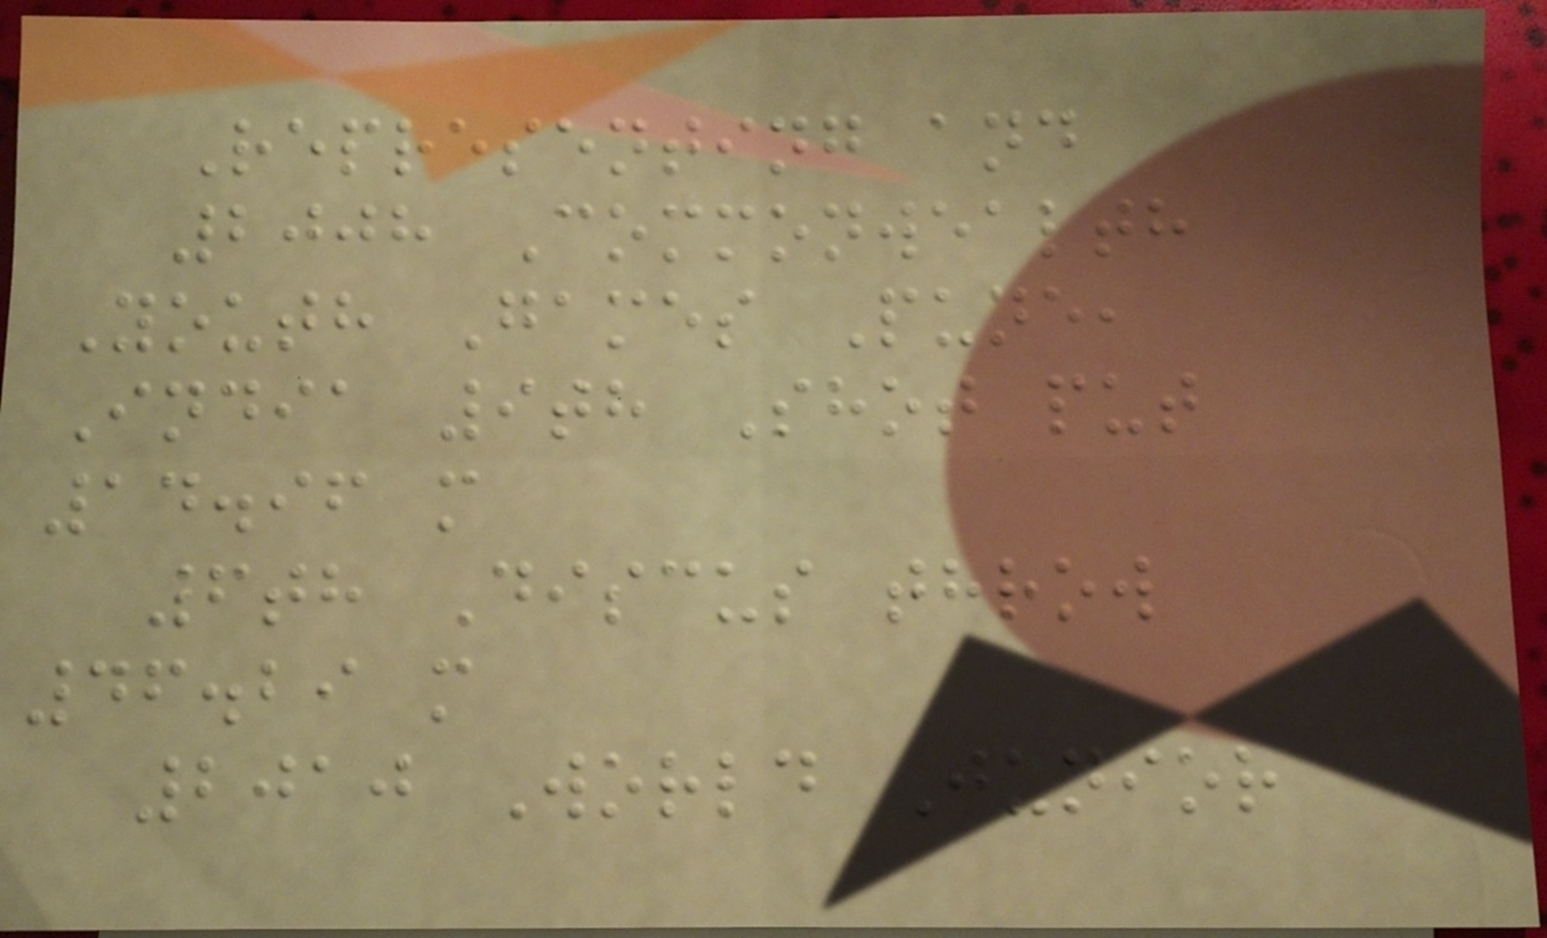Representing and
2008 Commonwealth
Youth Games Pune,
India 9th Shot put
14.96 m
6th Discus throw
46.29 m
2010 World Junior
